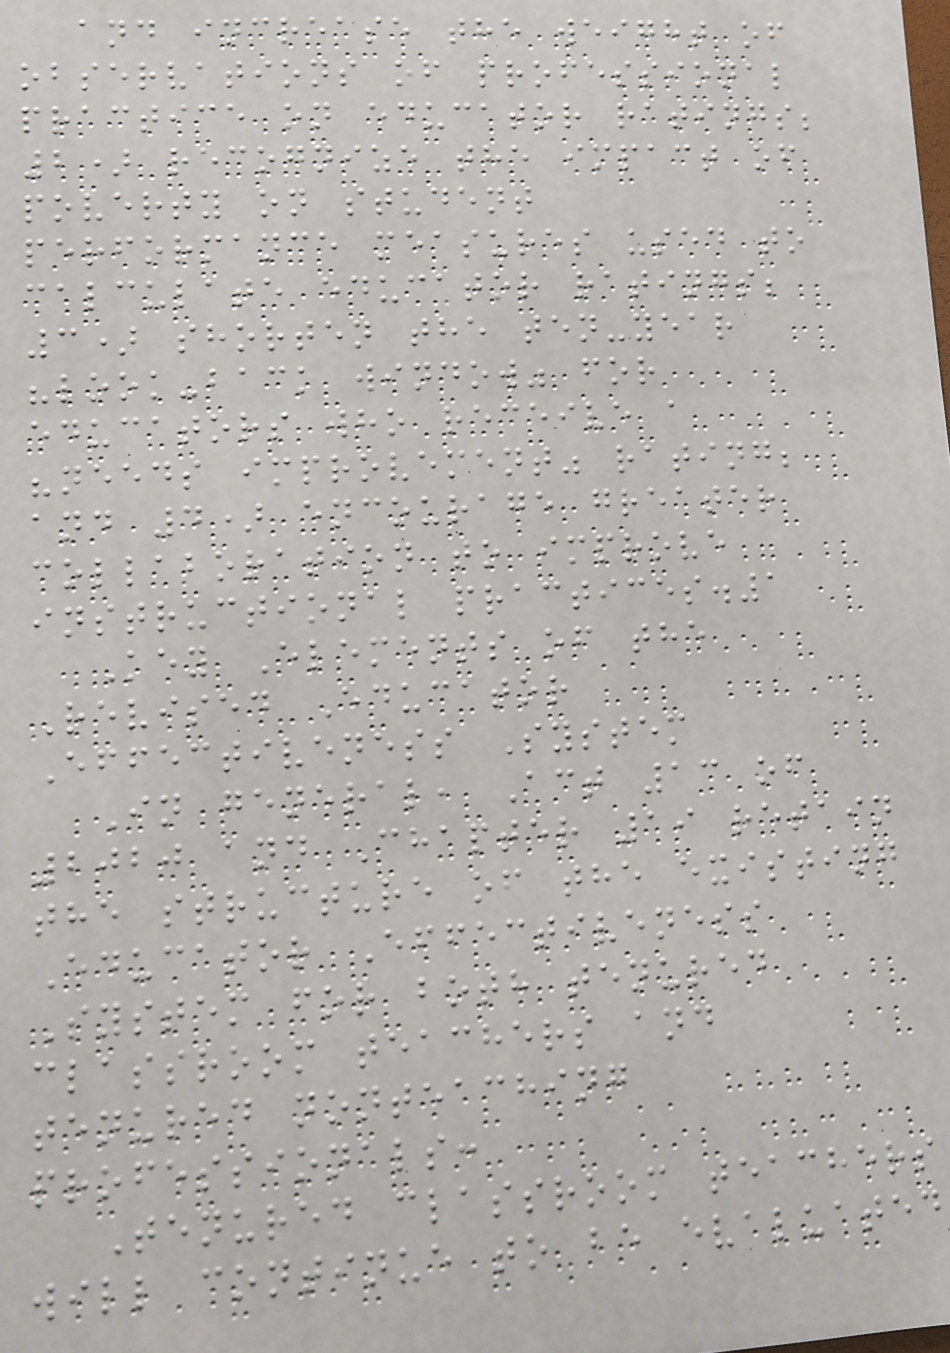and increase the weight of
observations of professional
practice on educator ratings;
2) recognize the impact of
poverty on student
performance measures used to
calculate educator ratings;
3) shorten the ten-year
"look-back window" for
educators who receive a
"needs improvement" rating;
and 4) encourage greater
collaboration to improve
instructional practices.1
Key Elements of the
Revised Educator
Effectiveness System
In general, Act 13 of
2020 and Chapter 19 retain
the structure of the existing
Educator Effectiveness
System for both tenured
classroom teachers and
tenured nonteaching
professionals:
Tenured classroom teachers
will continue to be evaluated
